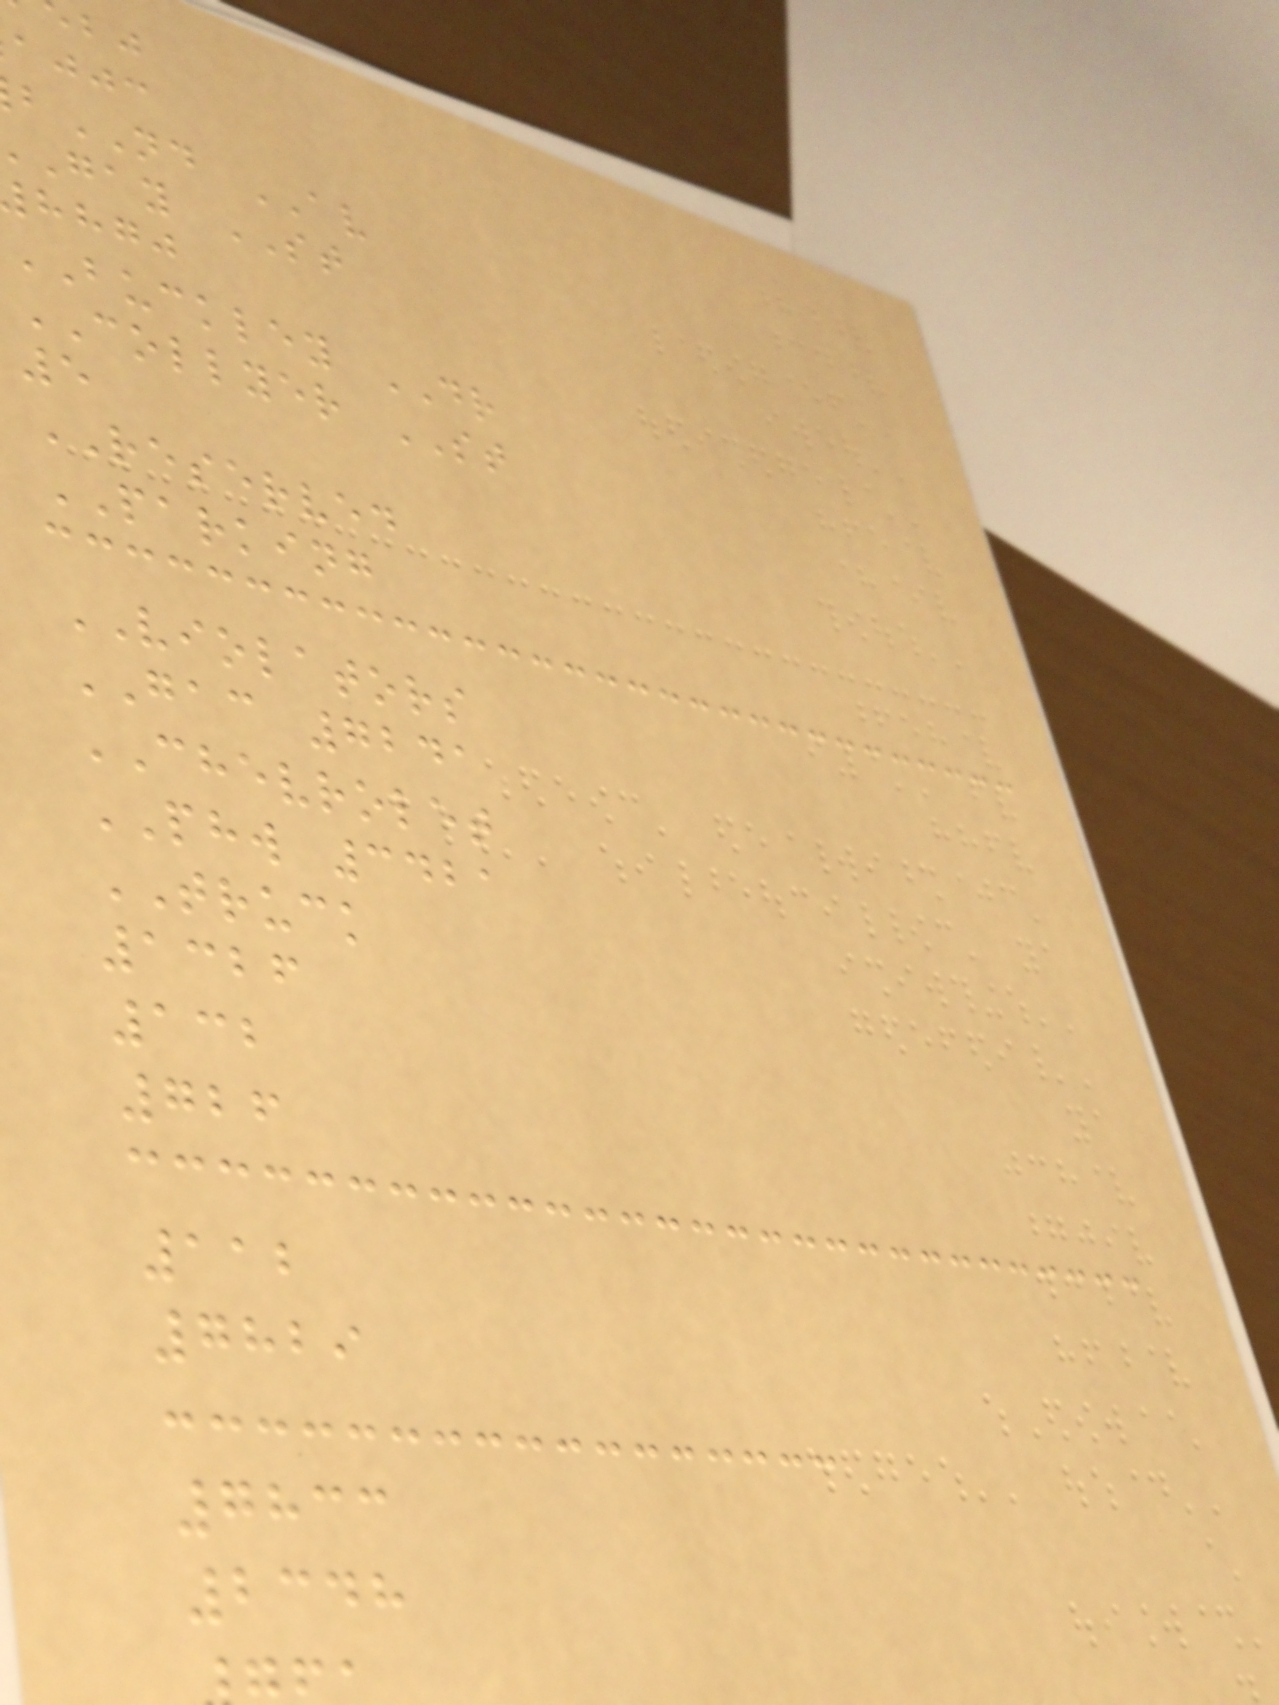ajjc
ND AV
gay ST
hhgj
BUCKLEY DR
COLLYER ST
5
RESERVED
PARKING
VIOLATORS
GAC 7241
CHEVROLET
PHW 3421
TRUCK
1326
132
726
112
7829
7833
2348
